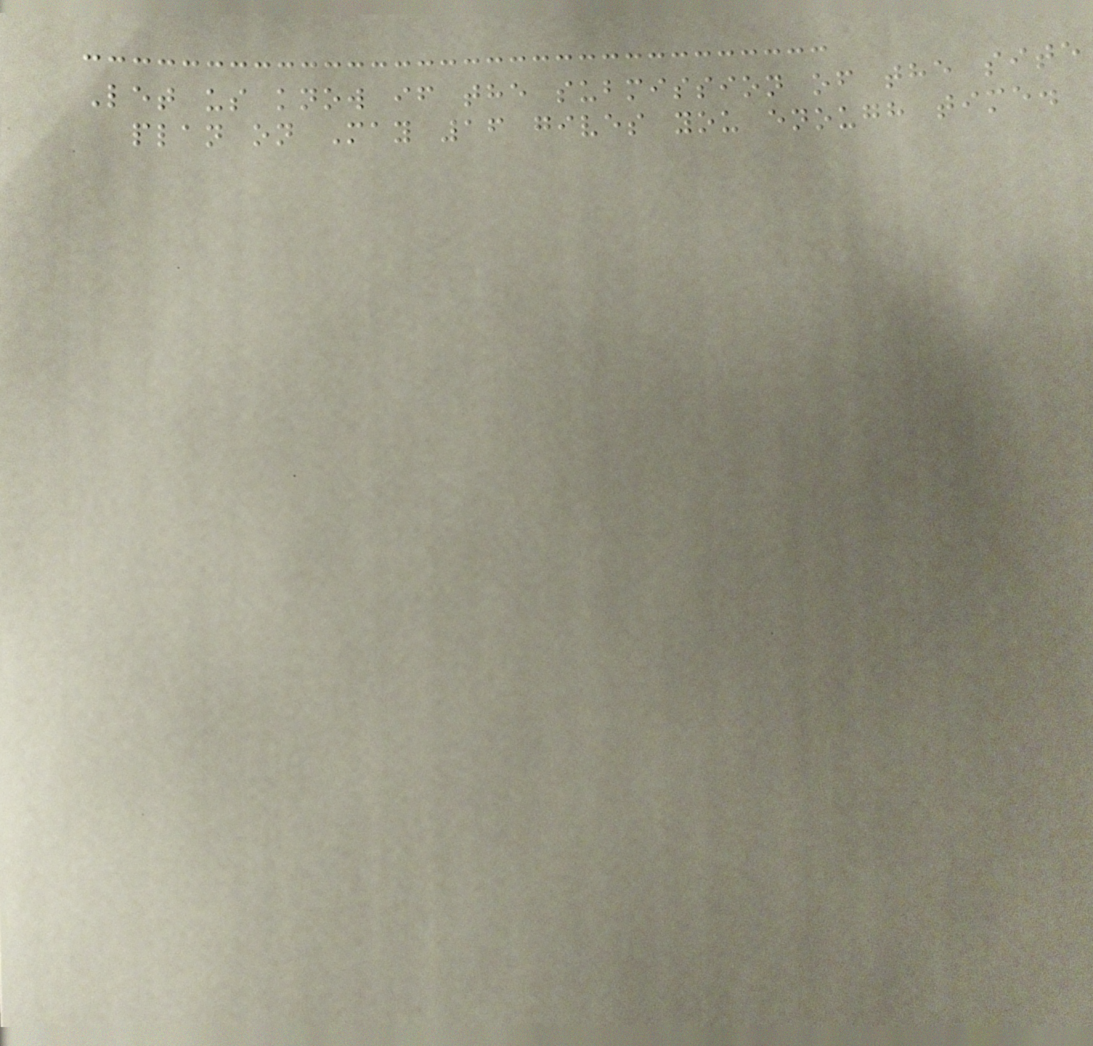Let us know if the submission of the site
plan on May 16 gives you enough time.
